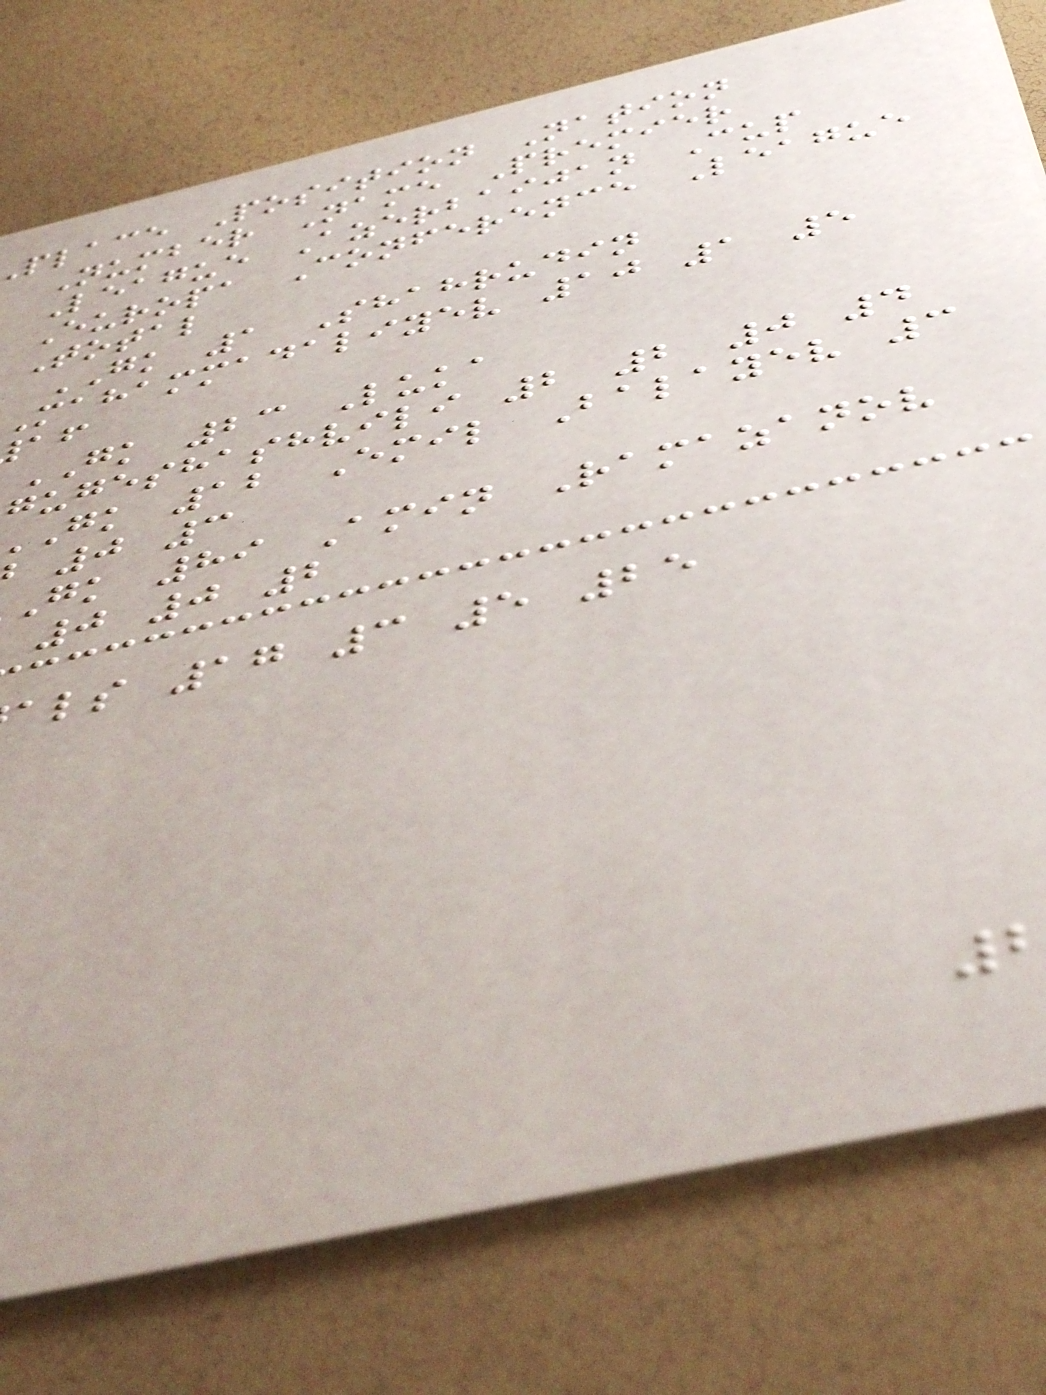place Position Nation
Number Name Premier
League Azerbaijan Cup
Europa Conference League
Total
GK 1 Shahrudin
Mahammadaliyev 10 1 5
GK 23 Luka
gugeshashvili 2 2 0 4
gk 12 Emil Balayev 3
0 3
gk 89 Amin Ramazanov
0 0 2
als 17 3 5 25
